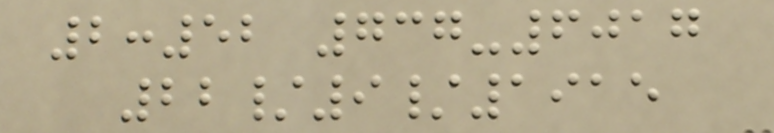2:52 737-6017
22/9/1915
